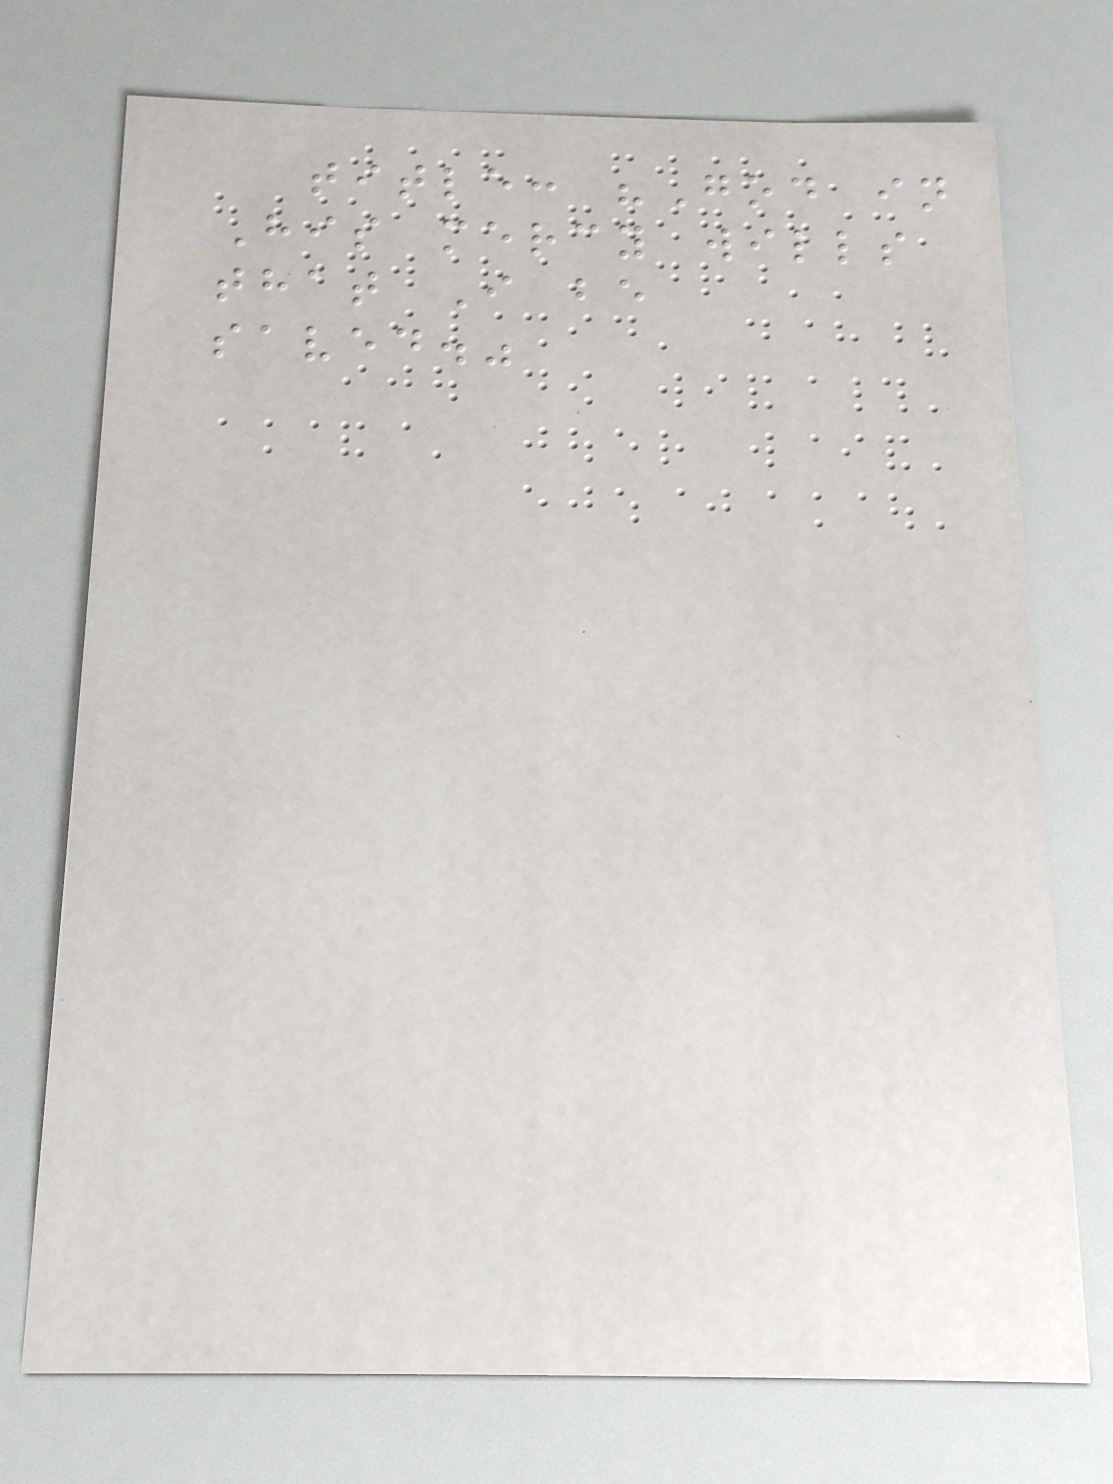title: "God in
His mercy wills
that I be
saved."
